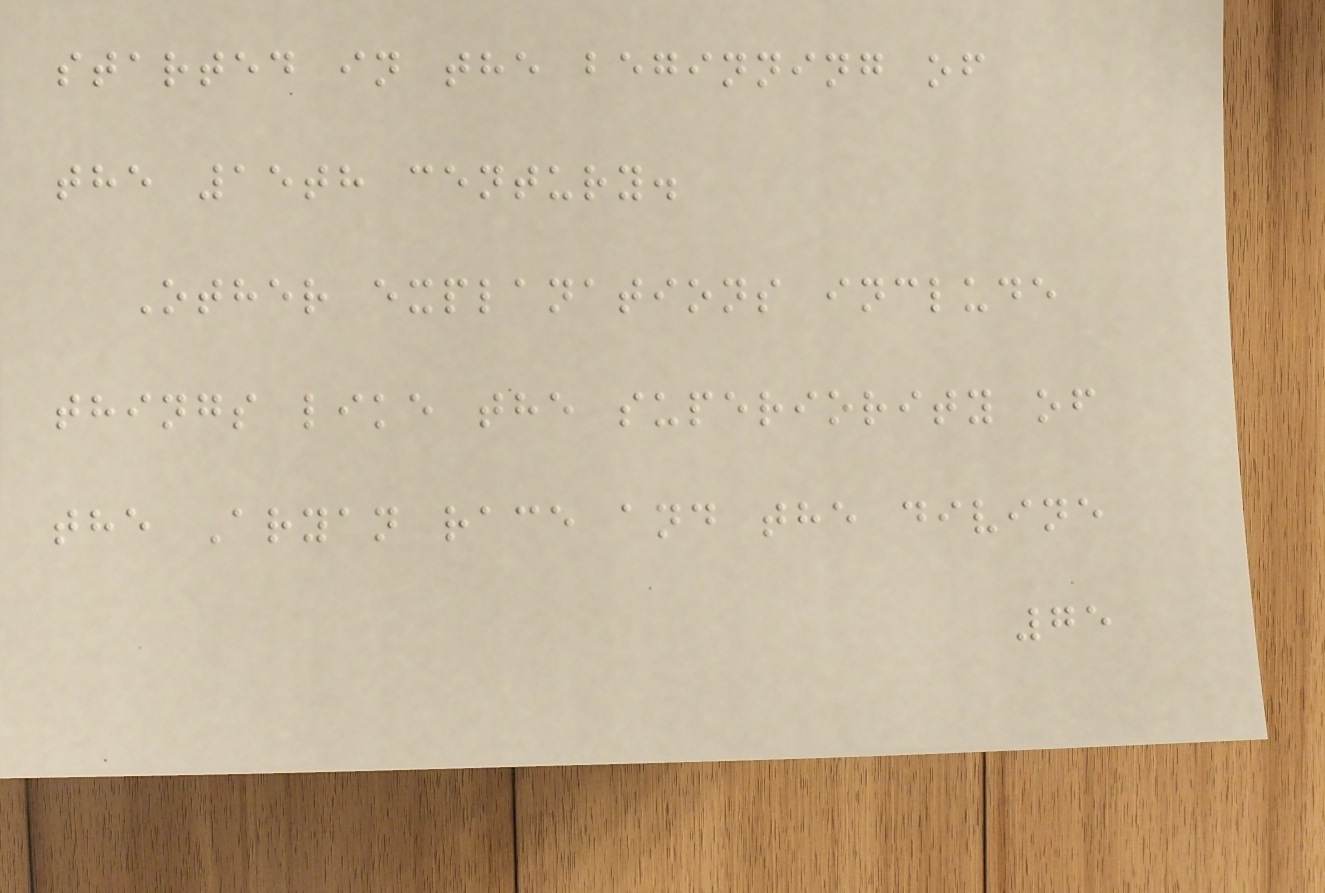started in the beginning of
the 15th century.
Other explanations include
things like the superiority of
the Aryan race and the divine
75
